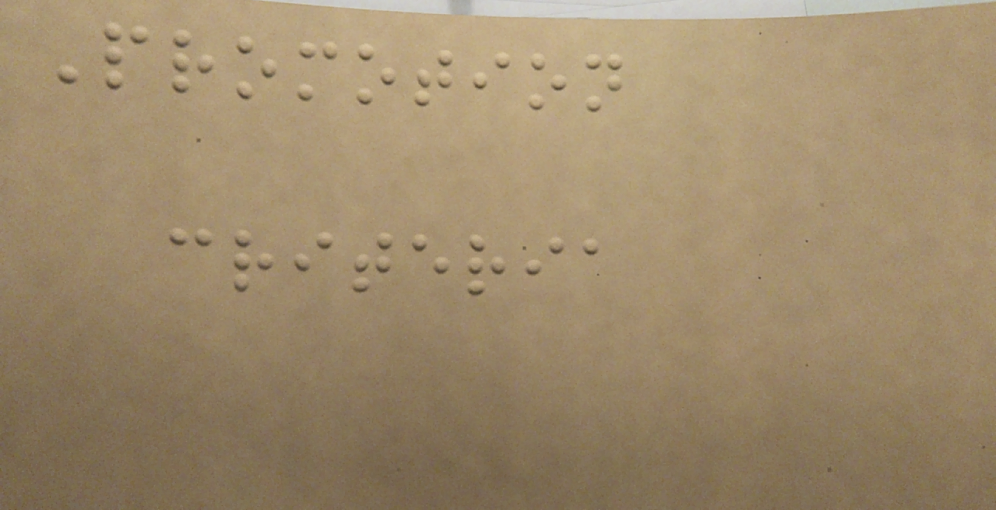Promotion
criteria
